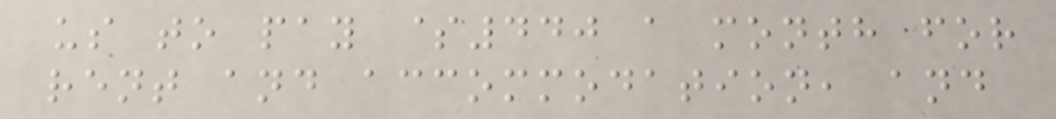us to pay $440 a month for
rent and accommodation, and
